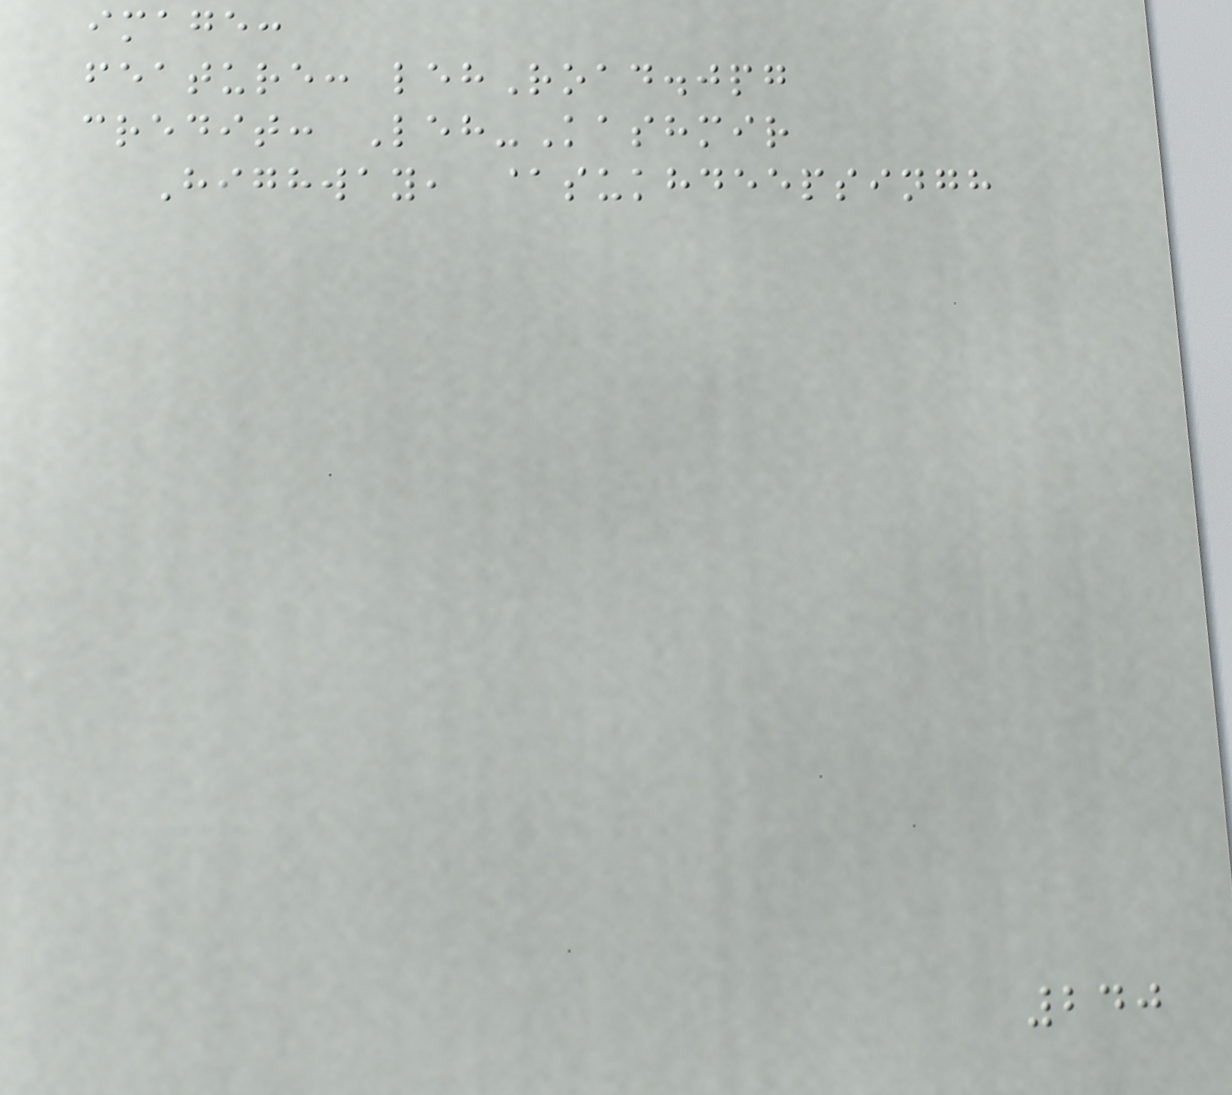image:
feature: lehRoad.jpg
credit: Leh-Kashmir
Highway, @sukhdeepsingh
240
